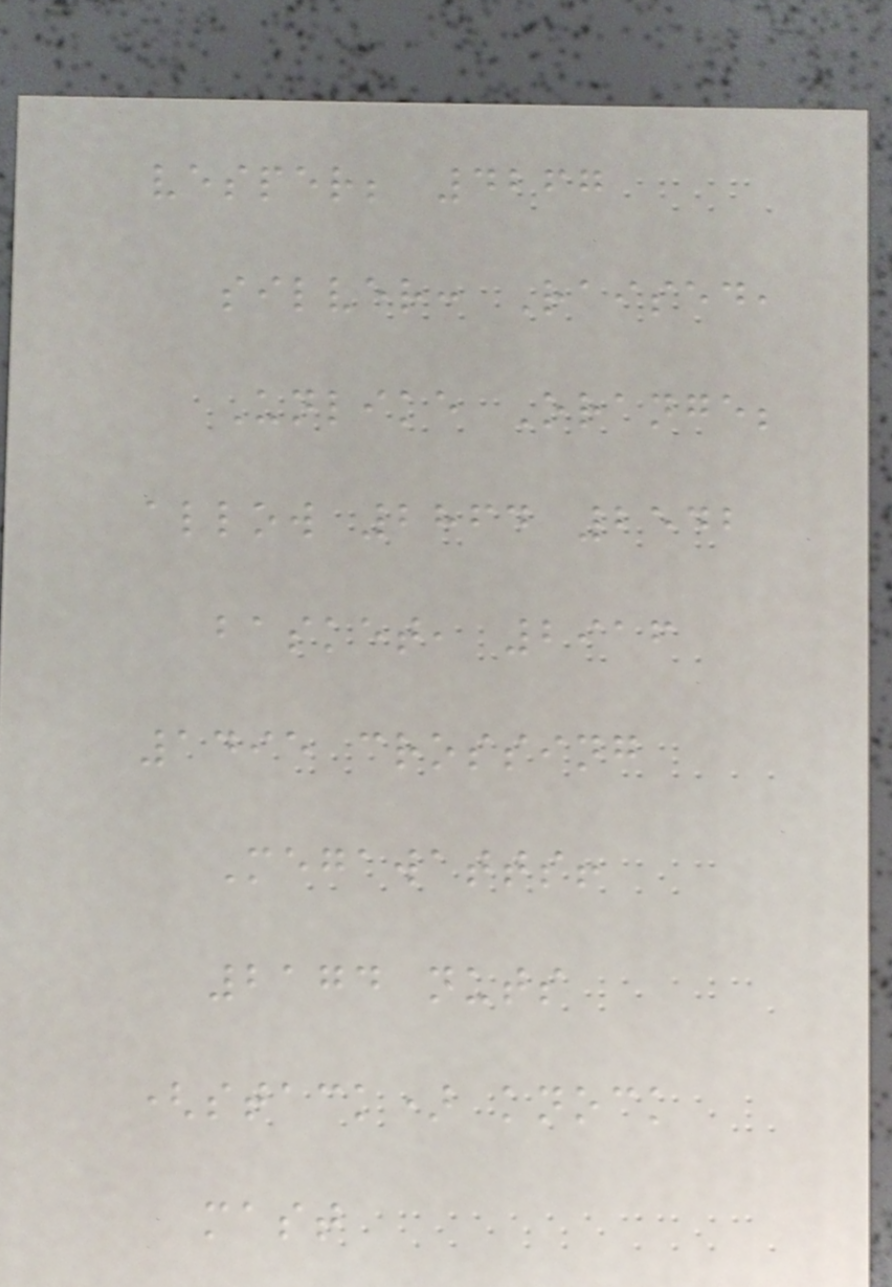vesper; 4267
silver: Raised,
Unlike Orange;
allow 2864 2542
basket, 2916
1495 crossing
Megawatts!
2174 nuts
(stack) knock
mast
